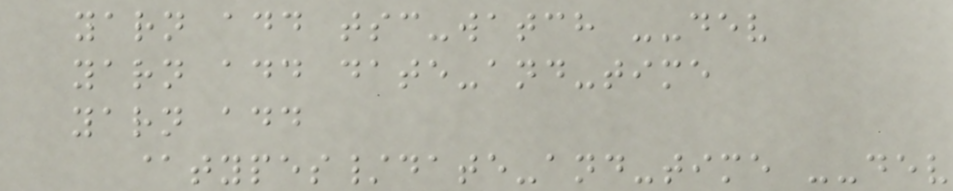yarn add tsc-watch --dev
yarn add date-and-time
yarn add
@types/date-and-time --dev
